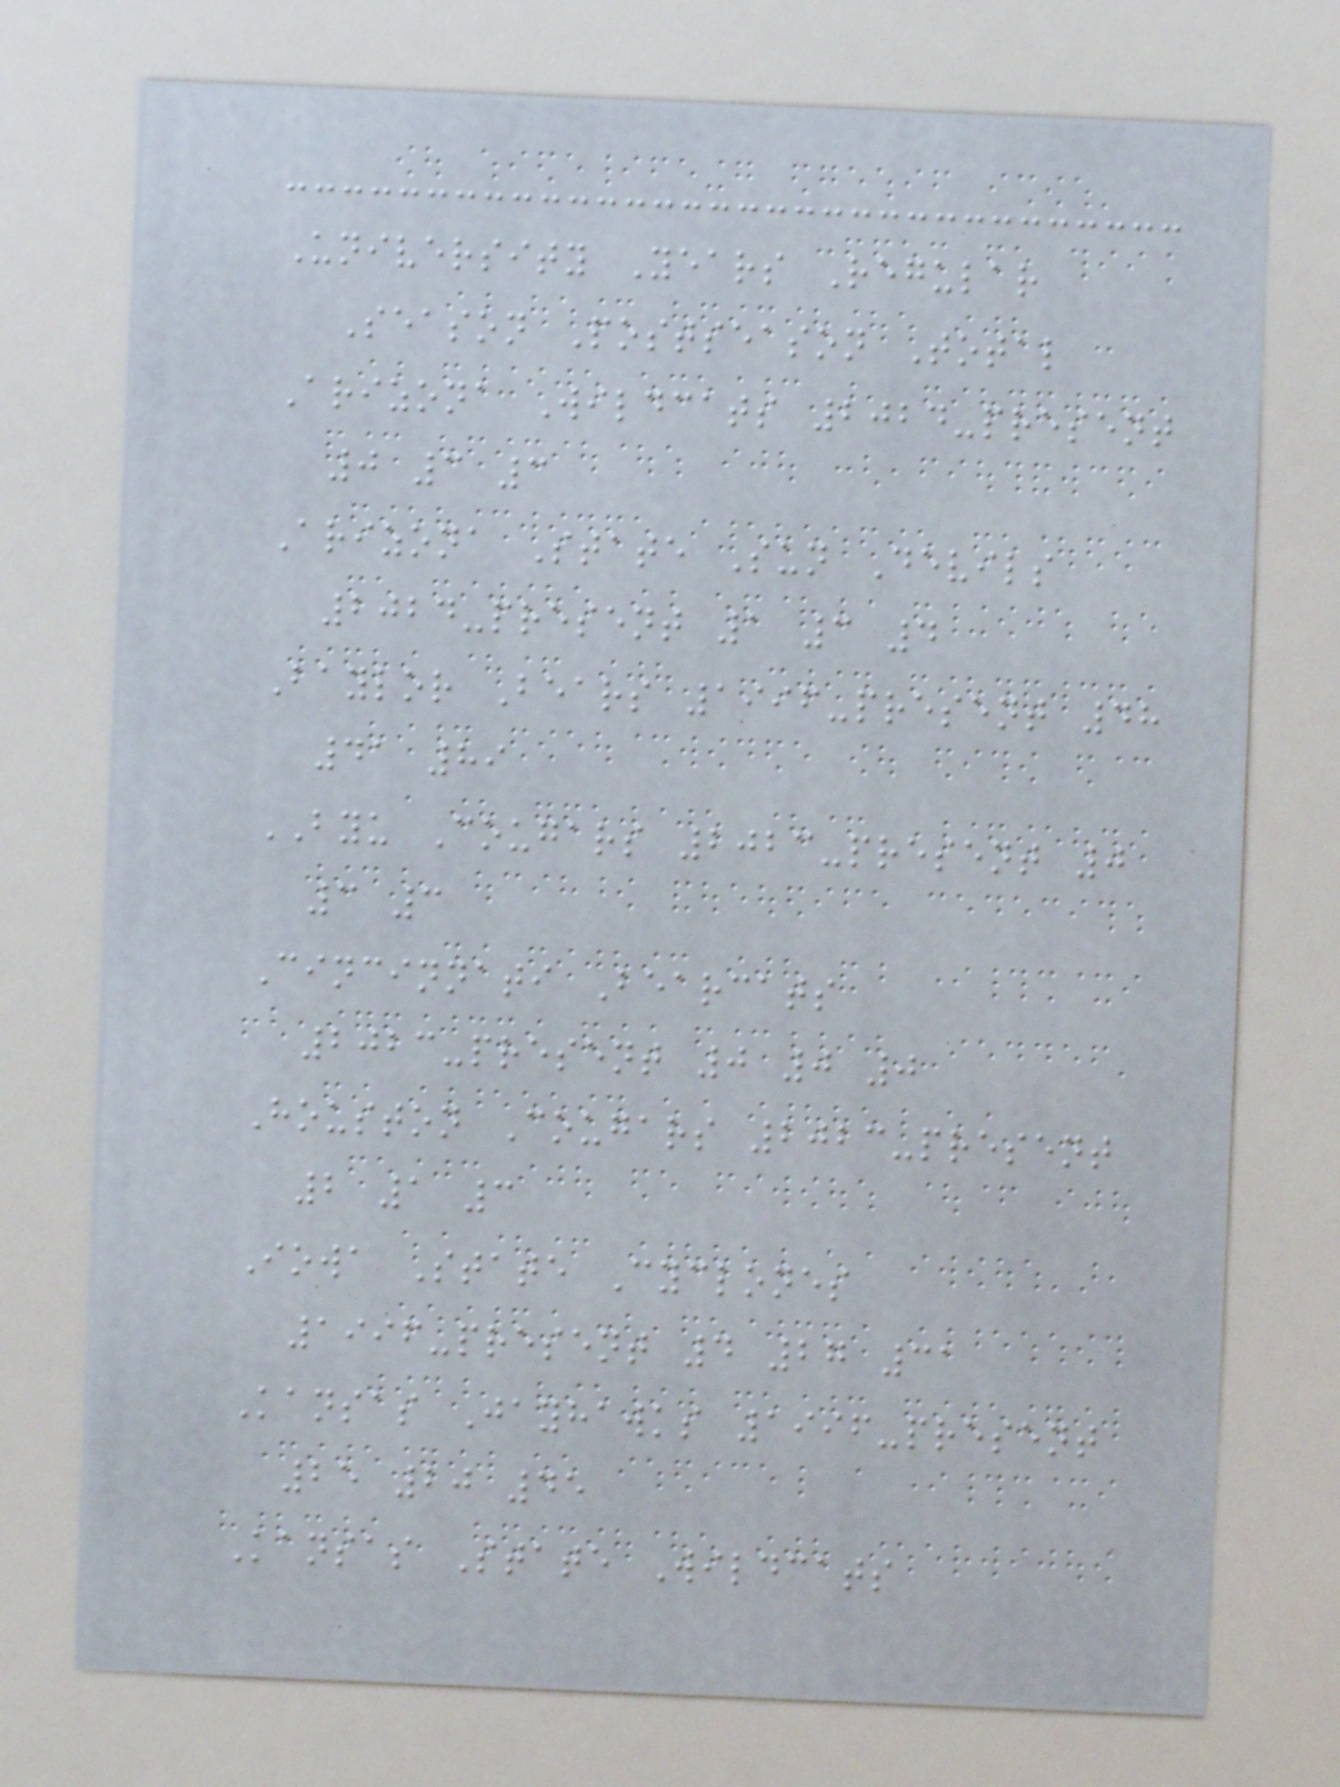University Years Regular
Season Postseason Total
Arizona Wildcats 2024-present
0 3 3
Arizona State Sun Devils
2024-present 1 3 4
Baylor Bears 1996-present 48
41 89
BYU Cougars 2023-present 0
3 3
Cincinnati Bearcats
2023-present 0 0 0
Houston Cougars 2023-present
2 1 3
Iowa State Cyclones
1996-present 4 27 31
Kansas Jayhawks 1996-present
25 20 45
Kansas State Wildcats
